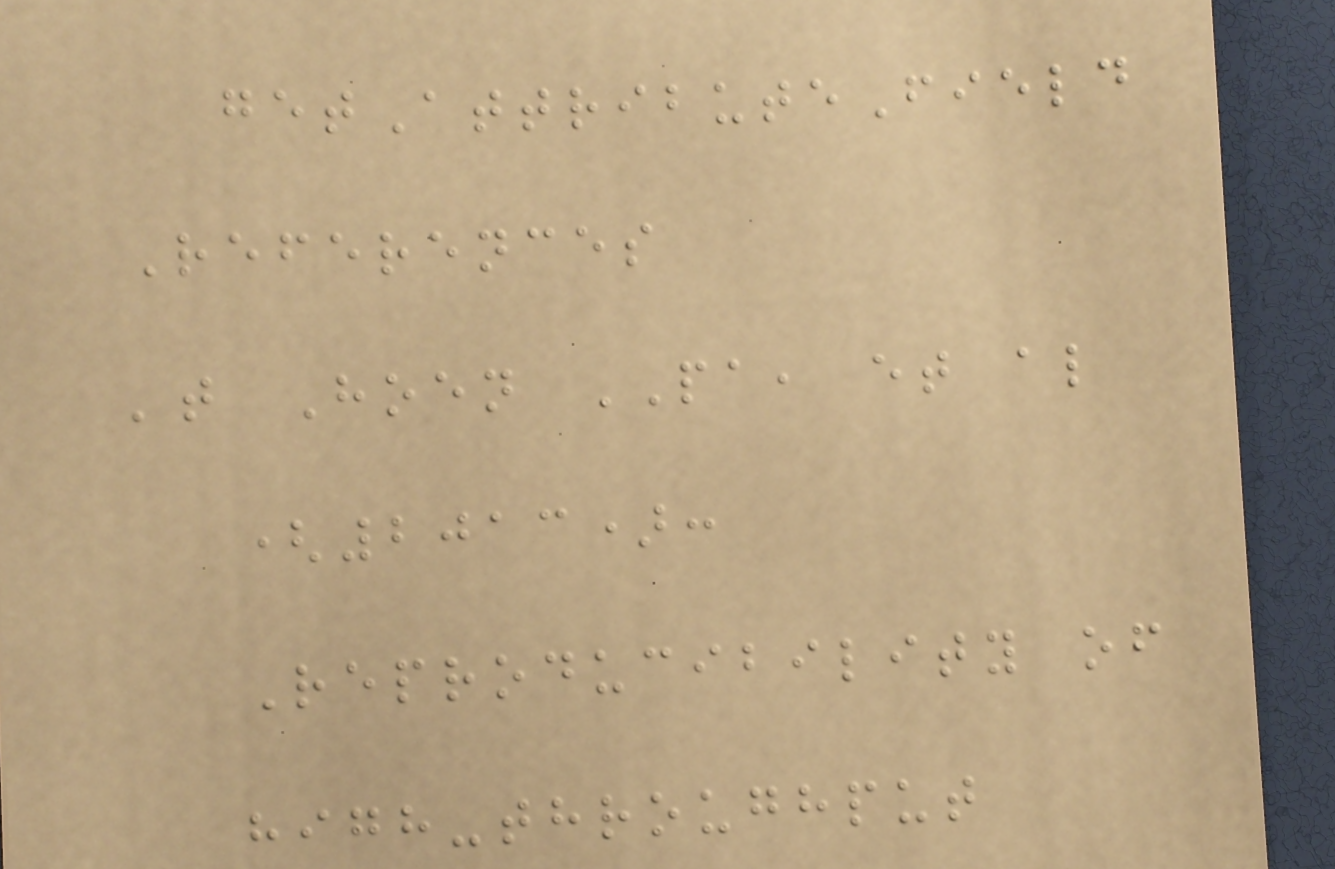getAttributeField
References
't Hoen PA, et al
(2013):
Reproducibility of
high-throughput
